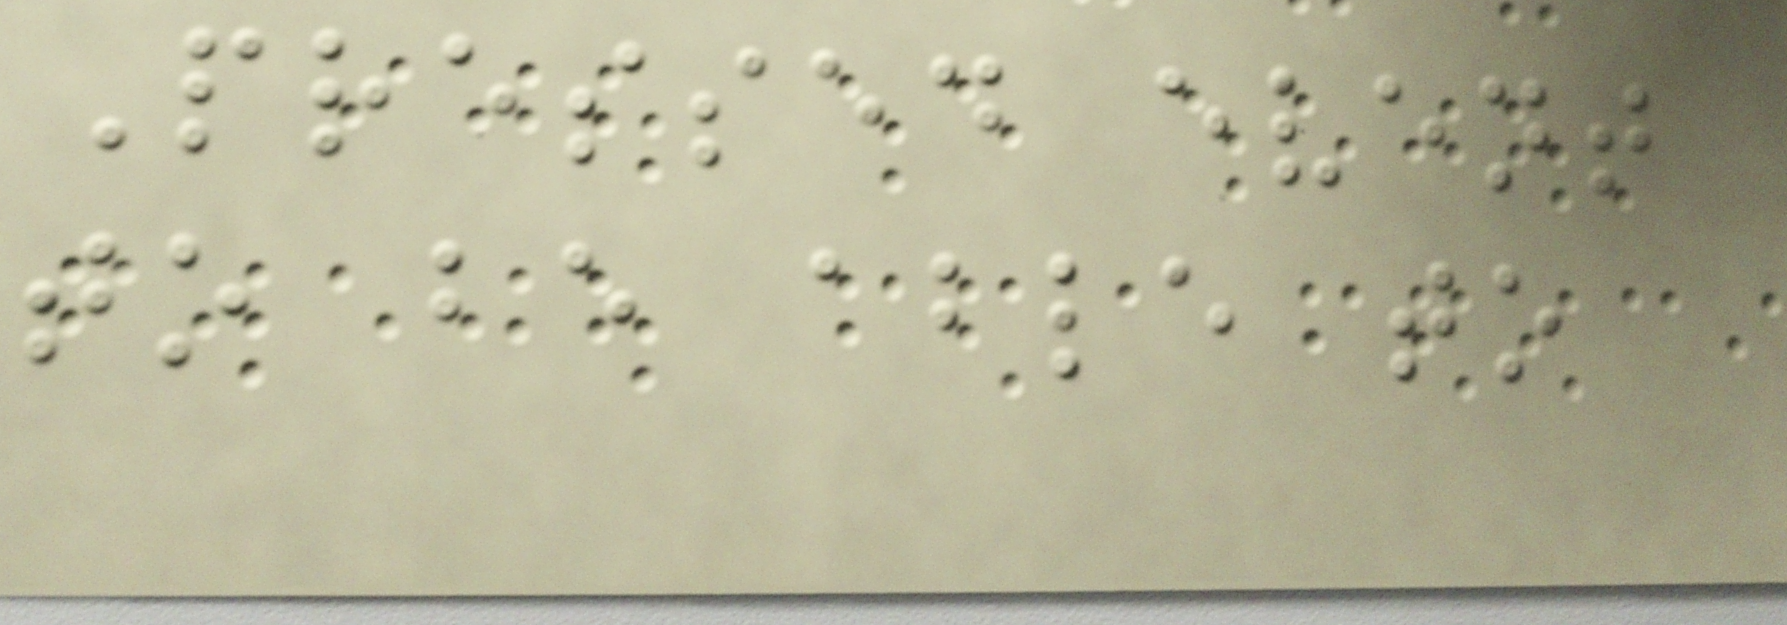Pressed event
to be able to
